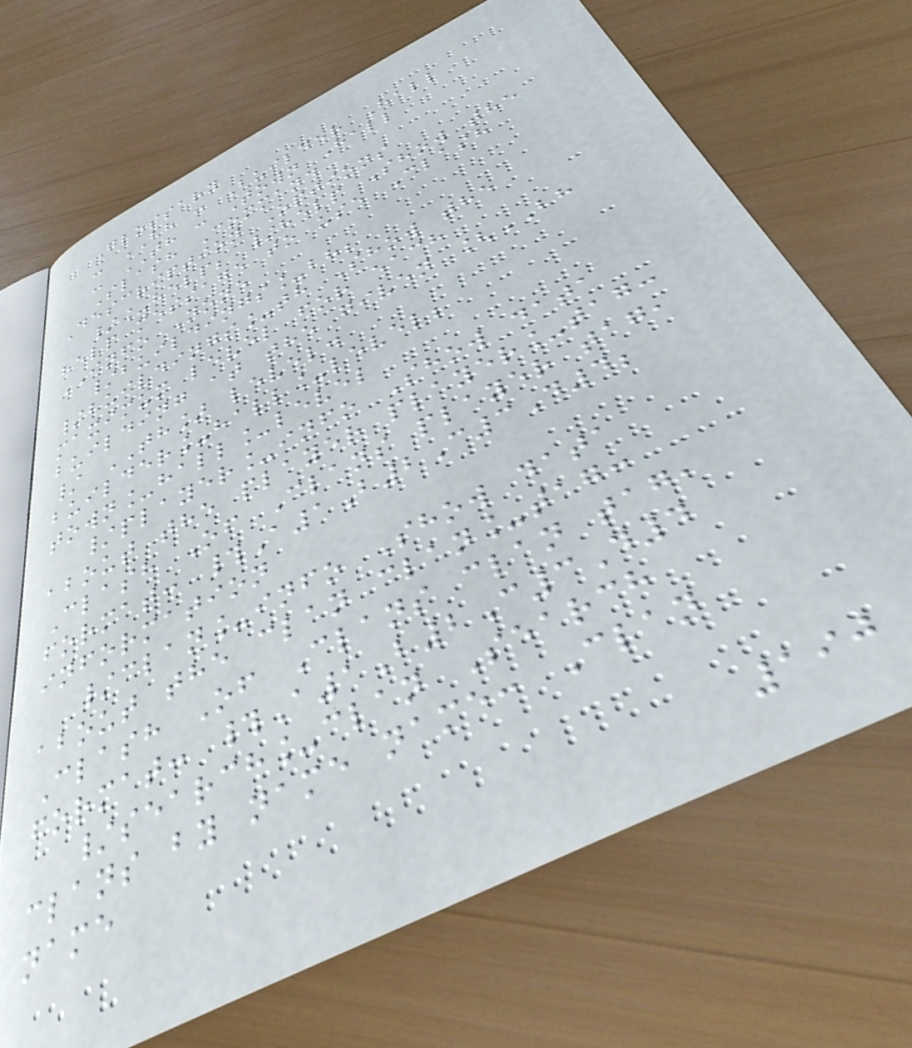Glossary
- BH : Builder Hall
- TH : Town Hall
Slash Command
Description Options
/_help; /help Show the
help message to use Clash
INFO None
/buildings_bh;
/buildings_th Show the
maximum level for each
building at the given [BH
/ TH] level.
builder_hall_level;
town_hall_level
/player_info Show data
about the player player_tag:
Clash Of Clans player tag,
format: #A1B2C3D4;
information
/clan_info Show data
about the clan clan_tag:
Clash Of Clans clan tag,
format: #A1B2C3D4
/search_clan Search
clans by name name: Clan
name
190
